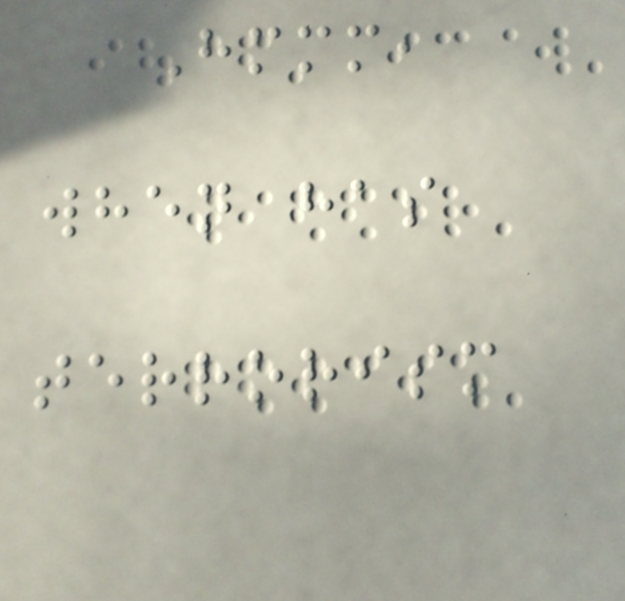Hmmm,
when has
terrorism
